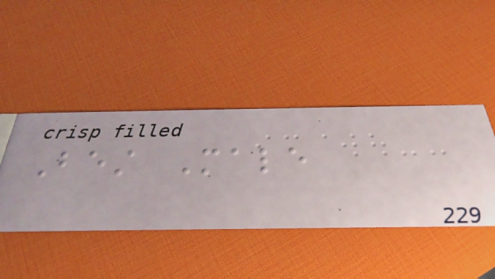Best Male
